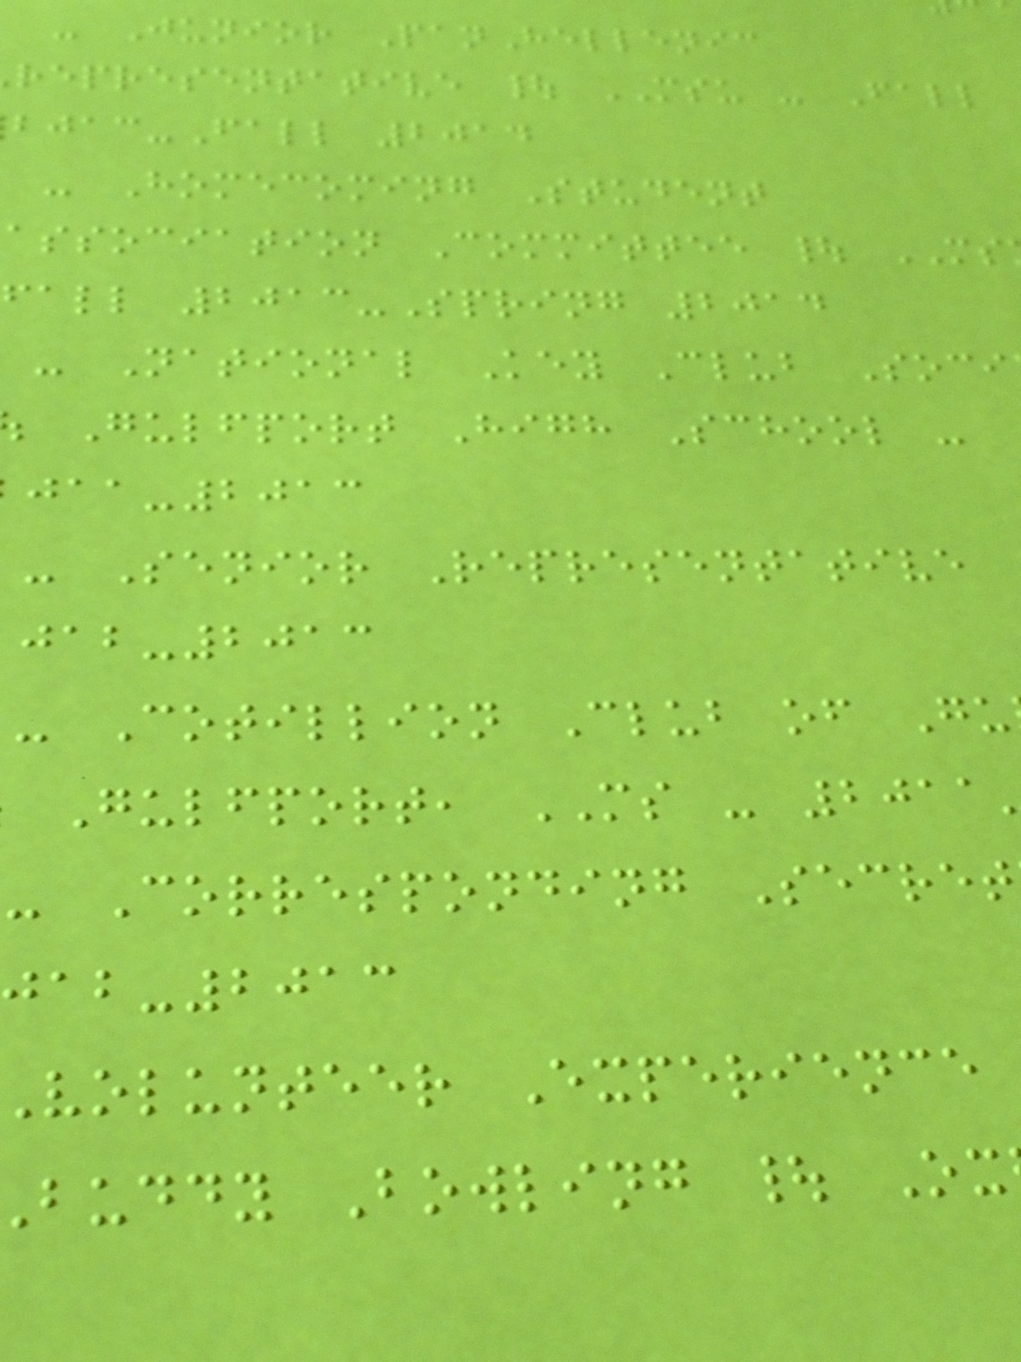- Junior PanHellenic
representative | MSU - Fall
-Fall 2014
- Homecoming Student
association Committee | MS
fall 2013-Spring 2014
- National Key Club Soci
Gulfport High School -
-2013
- Senior Representative
-2013
- Cotillion Club of Gu
Gulfport, MS - 2011
- Corresponding Secret
-2013
volunteer Experience
buddy Bowling | Ox
